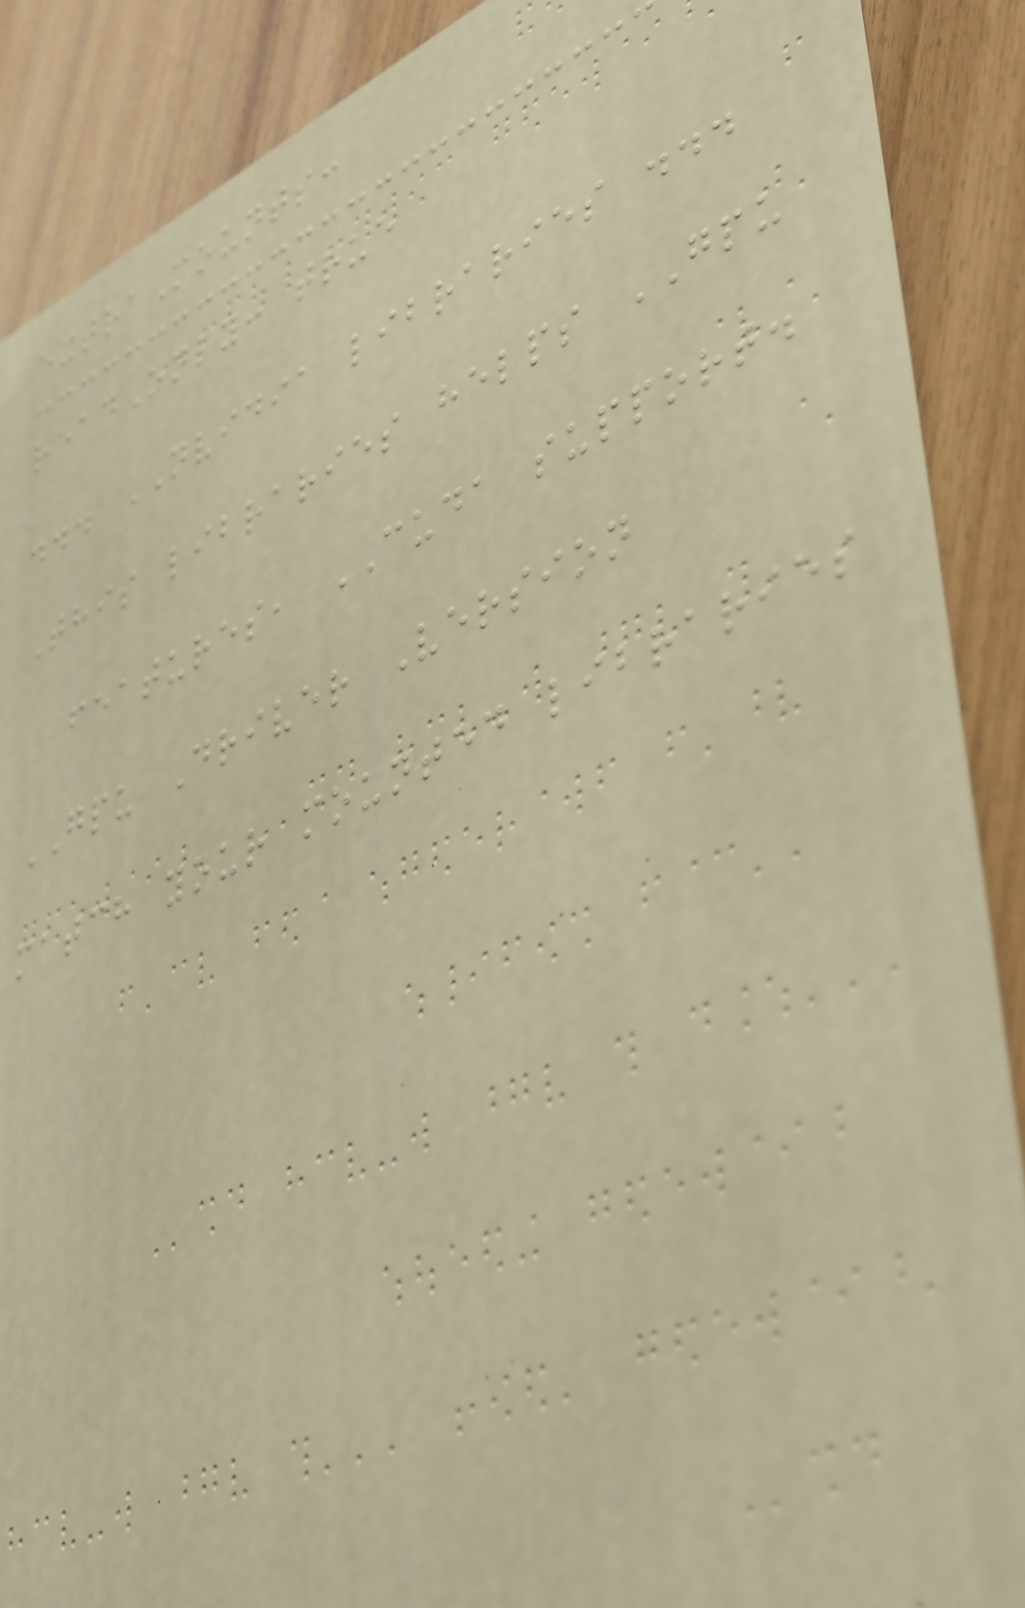extraMounts:
readOnly: true
... NVIDIA libraries ...
This libraries helps GPU
features, CUDA support.
GPU Driver Version
match your mounted libraries
